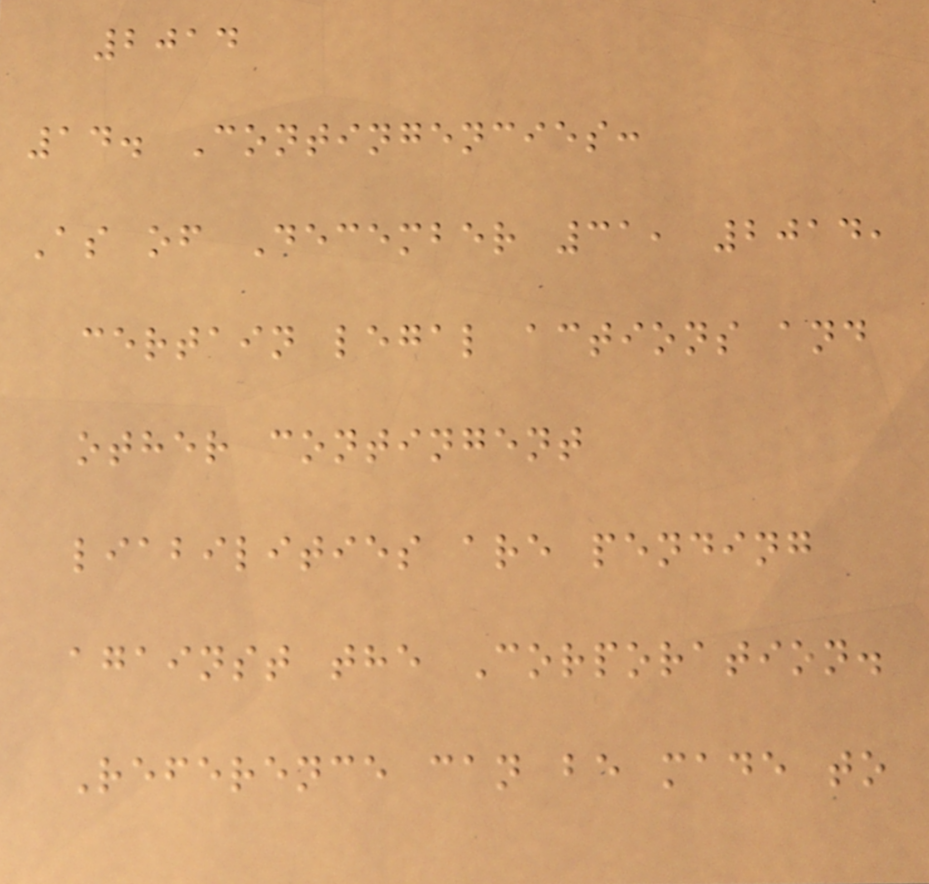2014
14. Contingencies:
As of December 31, 2014,
certain legal actions and
other contingent
liabilities are pending
against the Corporation.
Reference can be made to
